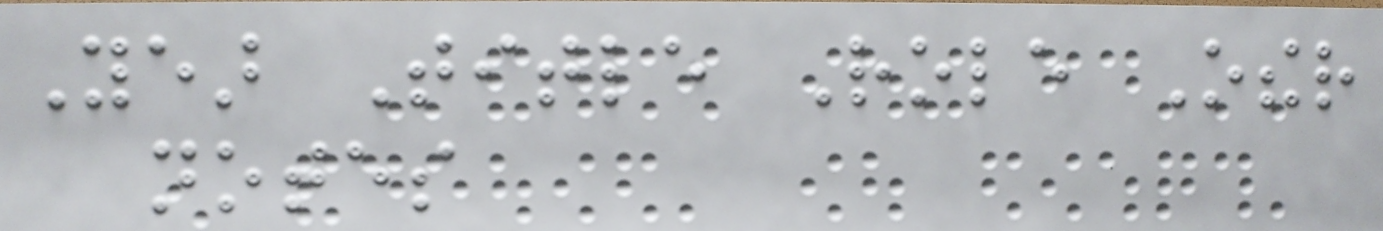Year Title Role Other
notes
